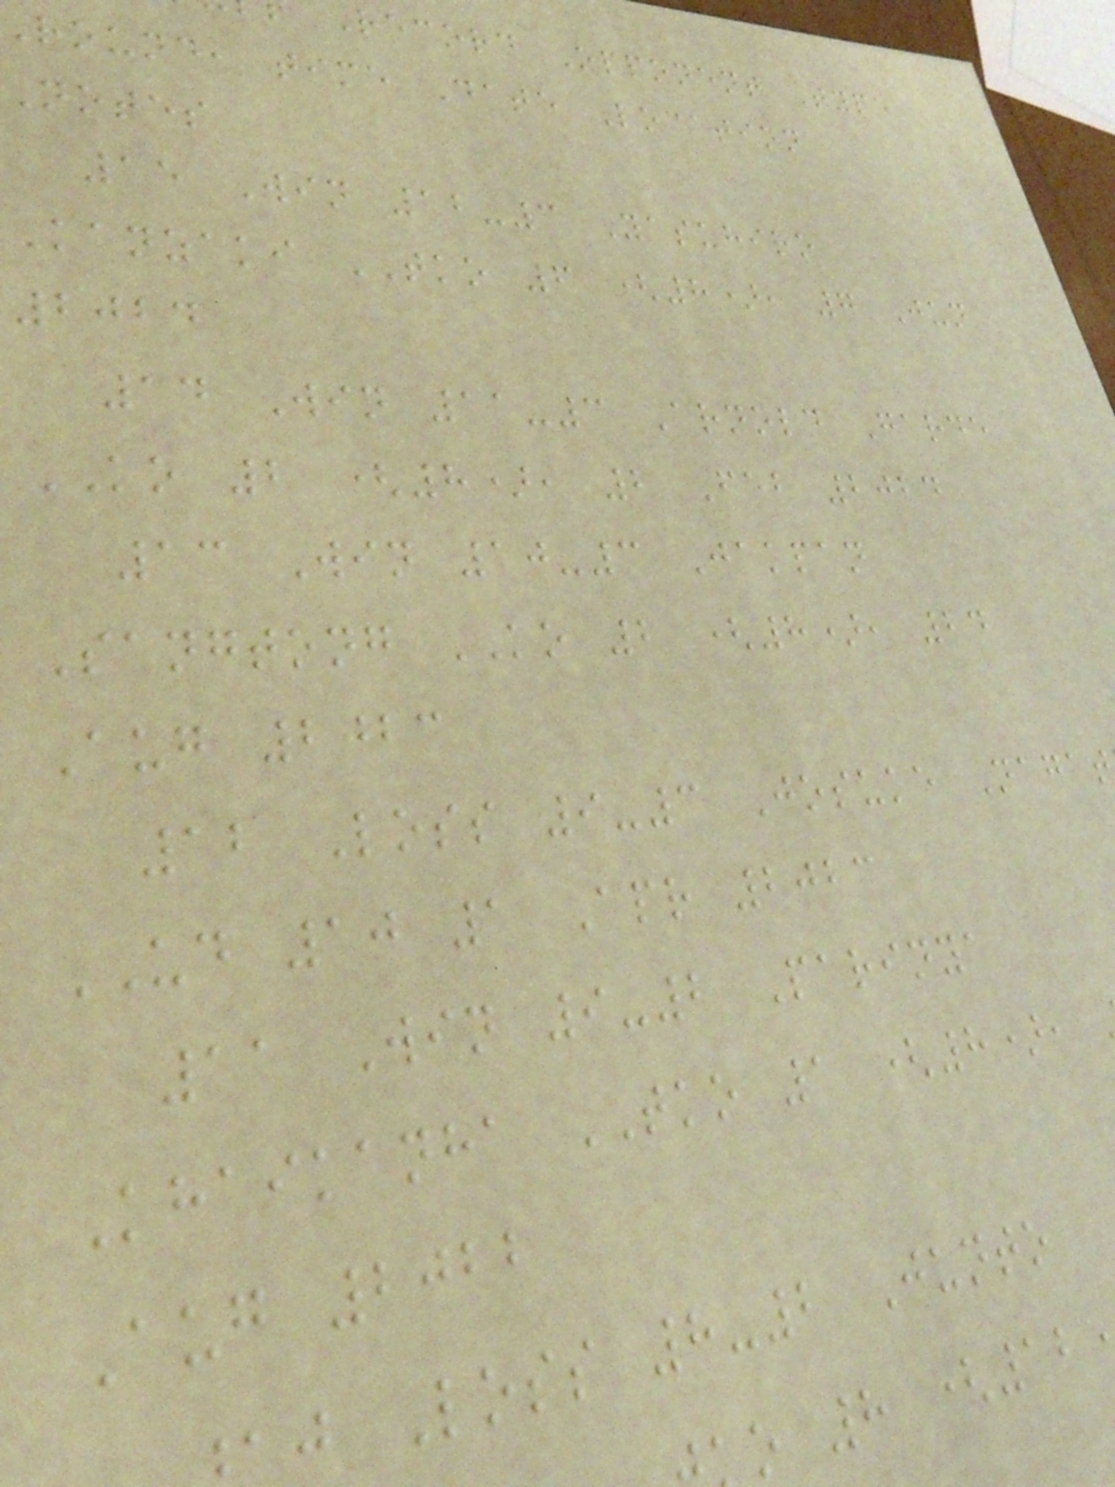Record Opponent Type
round, time Date Location
Notes
15 Win 12-3 Yasuhiro
Kanzaki TKO 6 (8), 7 Jun
2024
14 Win 11-3 Arnold Garde
KO 2 (8), 2 Feb 2024
13 Win 10-3 Jakpan
Sangtong KO 2 (8), 24
Aug 2023
12 Loss 9-3 Josuke Naga
UD 10 1 Apr 2023
11 Win 9-2 Parinya
Khaikanha TKO 1 (8),
Aug 2022
j Loss 8-2 Junto
o 8 (12
